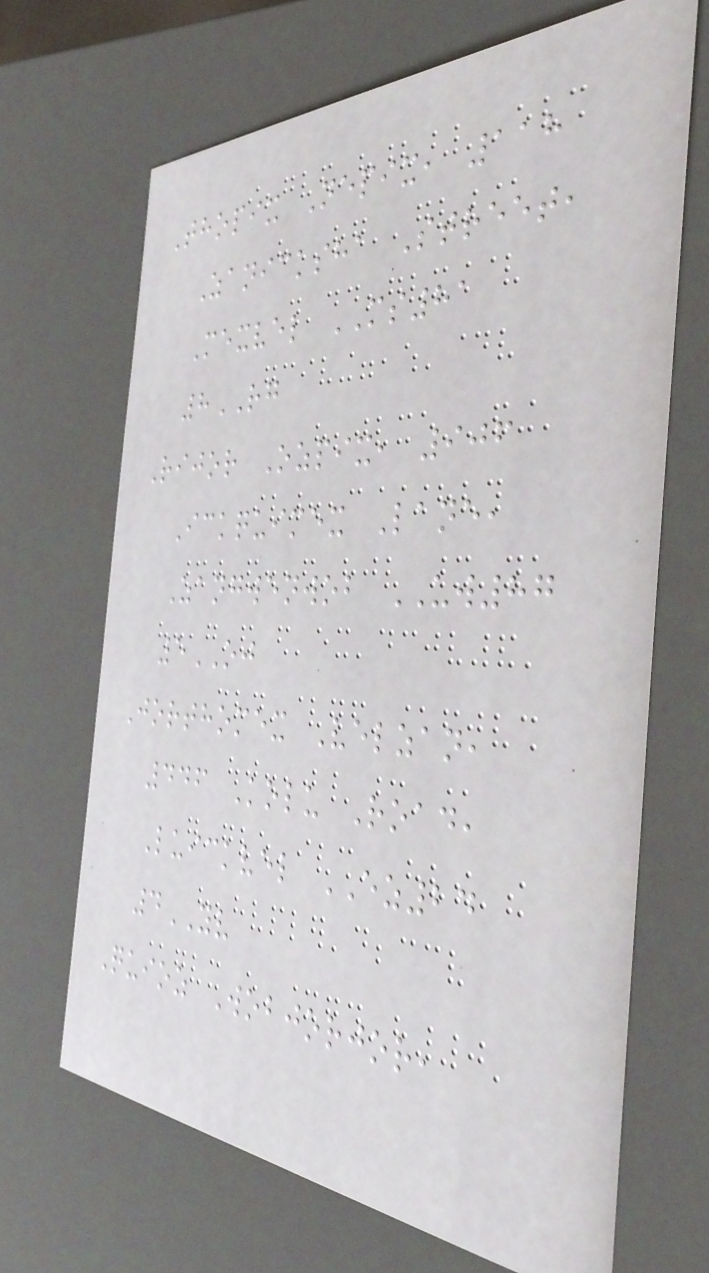Thopix Nepix, 118
Zanicksha Street,
Mexvel MS81
8RG
Rijor Ozpix, 906
Ickquimex Lane,
Zangwenwob UW87
5OJ
Jorthomex Velzan,
446 Kolu Road,
Luickvel EZ24
4YV
Quioz Wobjorjor,
